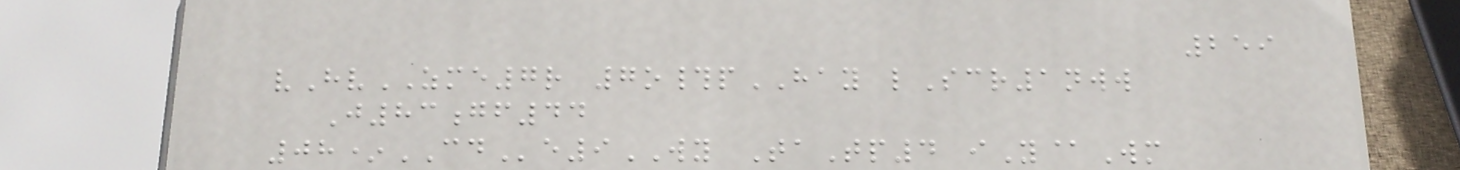259
vHvZME7r 7o#pHAY lScr1nww
J83gf44
08*CDe9WY TaTp4 iY@Wm
